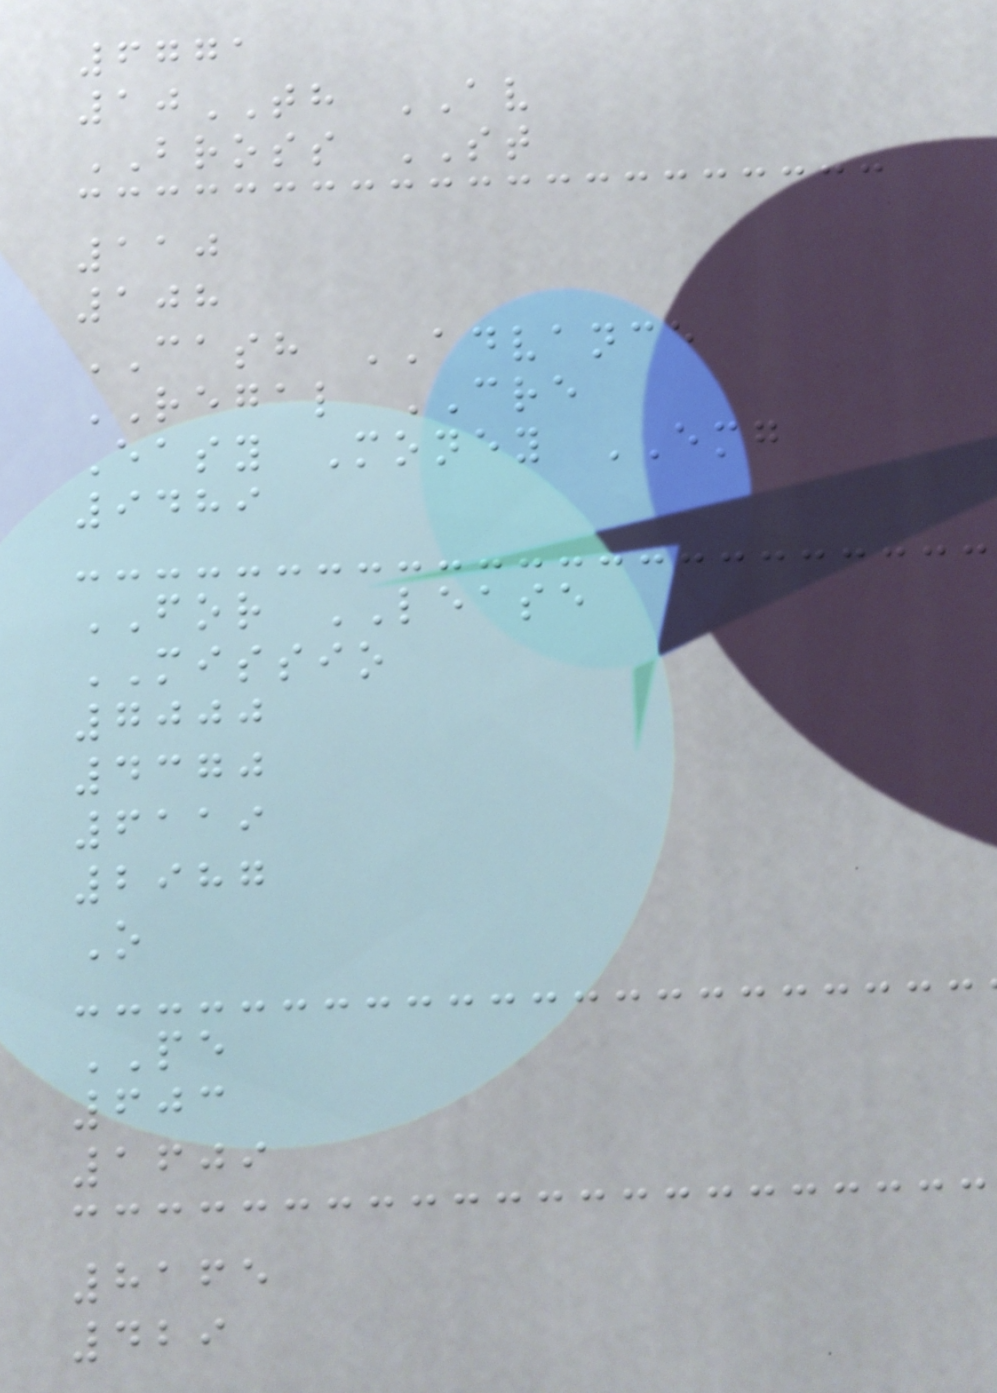6771
10TH AV
BROSS ST
110
108
CASH ADVANCE
REGAL CRE
Easy Money EMG
9489
FOR LEASE
MISSIO
7000
4370
6119
2987
O
PE
603
1609
8165
429
